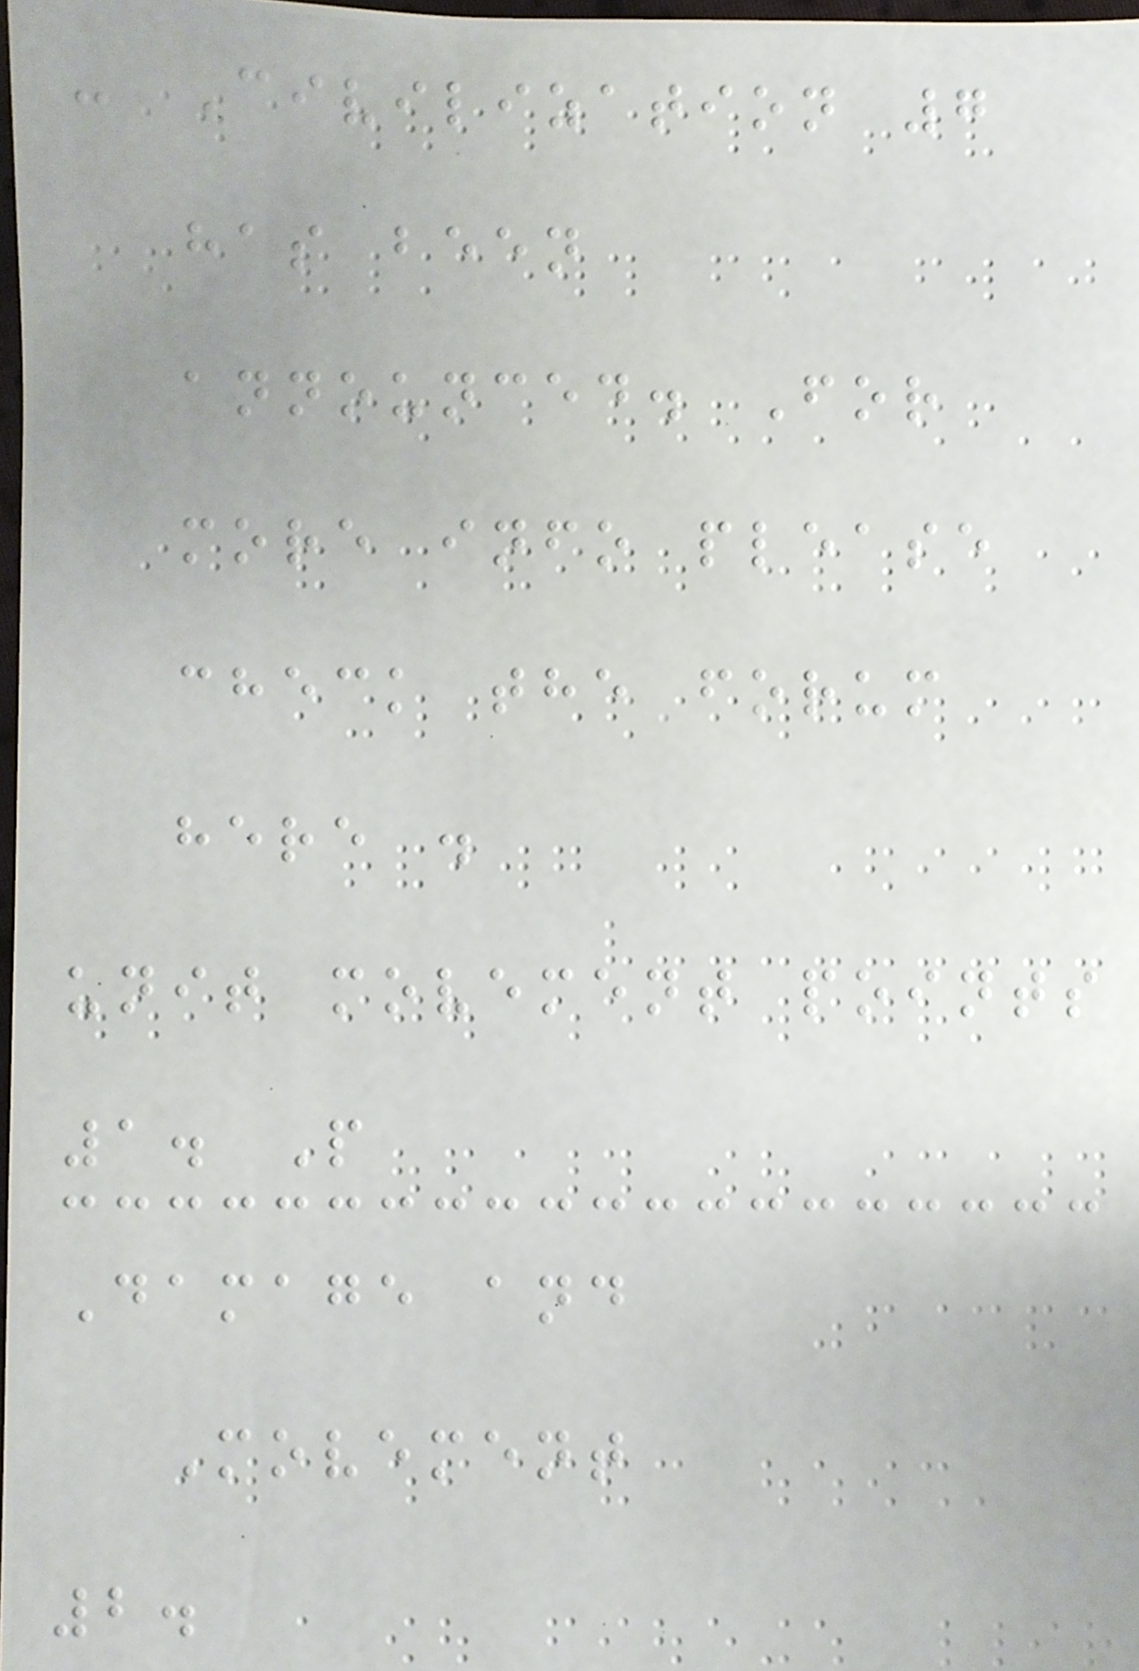- Civilization 7
has been
announced. For
more info please
check the forum
here .
unit movement points
1. P
Damage and
Movement
2.
